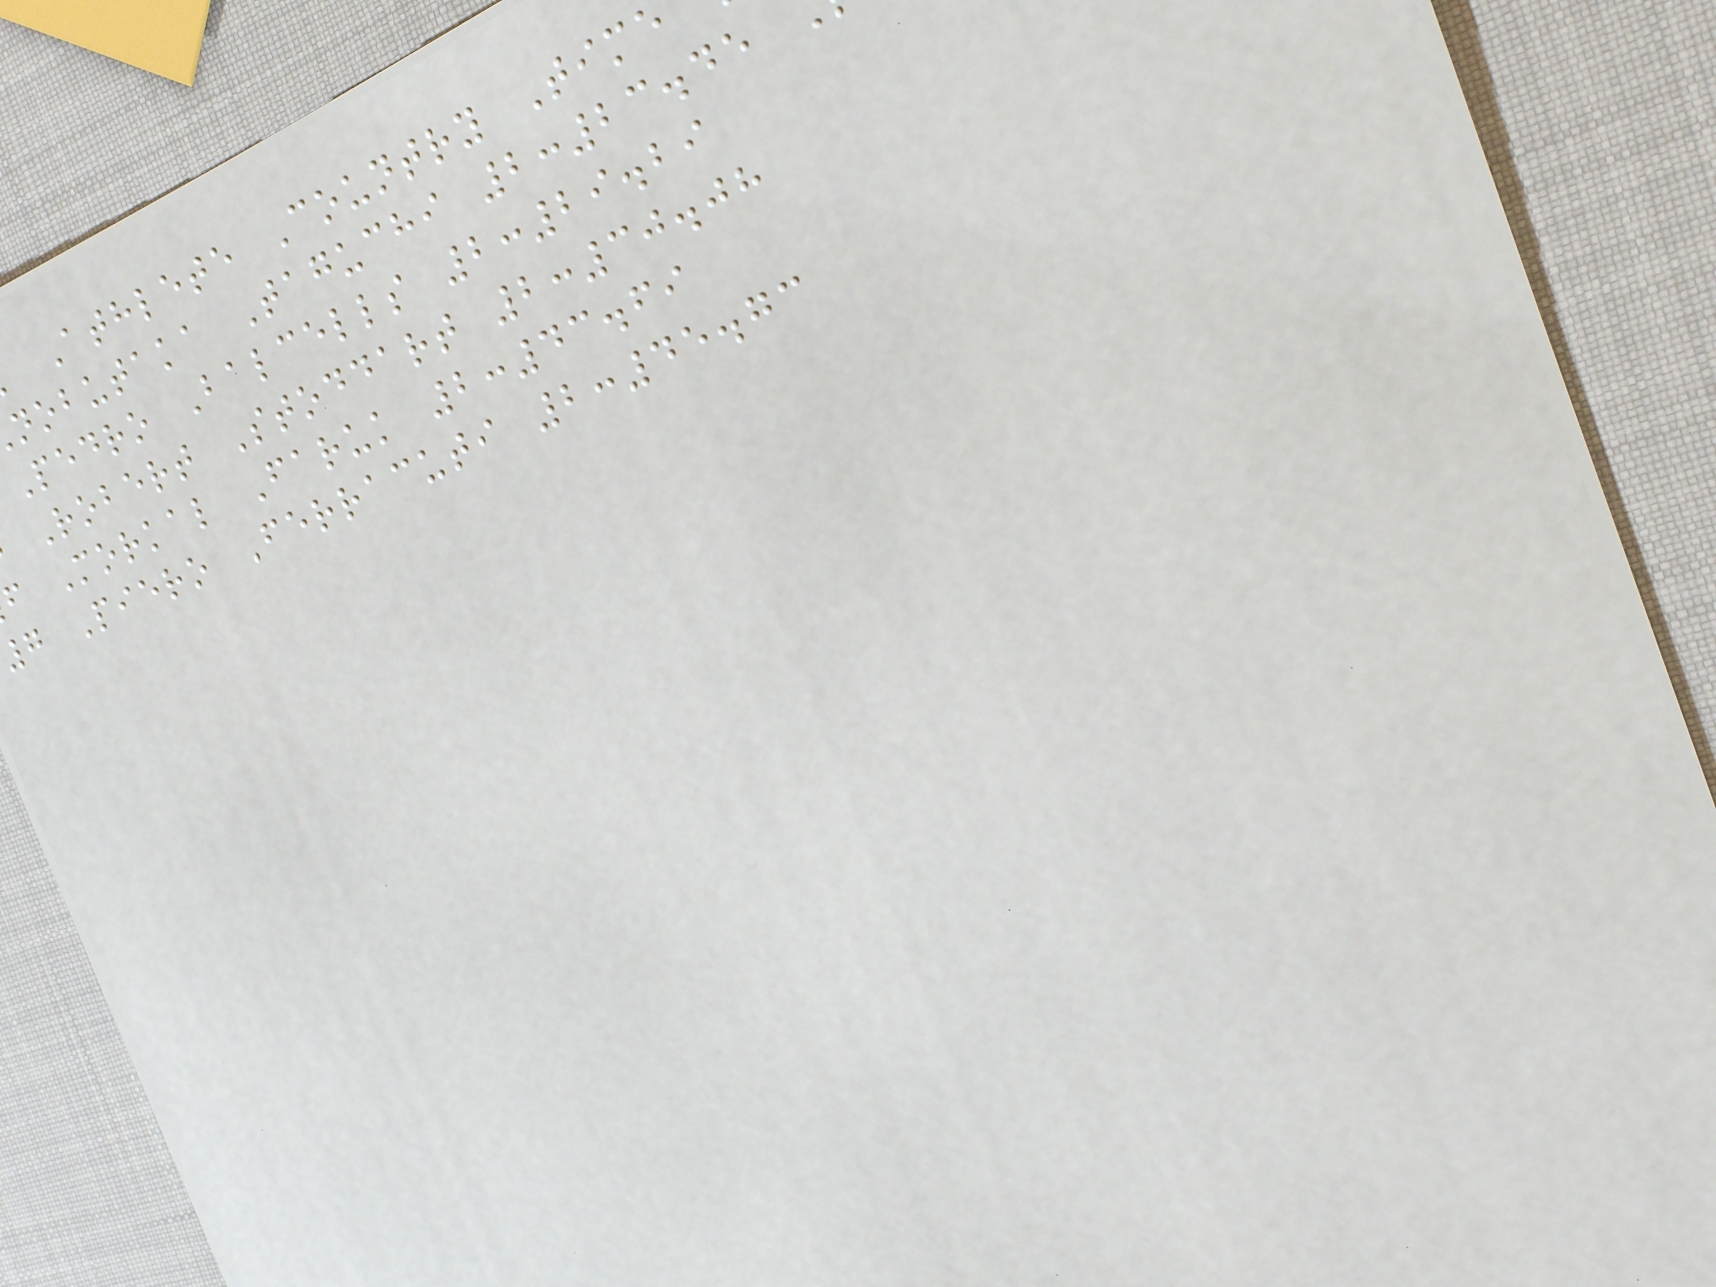Athlete Country Time
nobutaka Taguchi 2:23.45
Pedro Balcells 2:29.29
Robert Stoddart 2:30.08
f Morkal Faruk 2:43.69
g Piero Ferracuti 2:45.73
